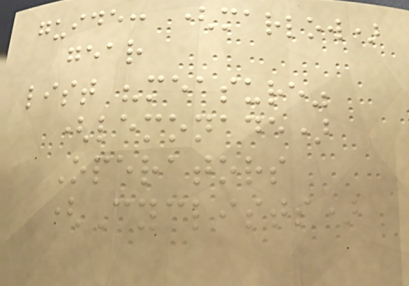guide: (marlow)
gear
list "measure"
(lemonade)
Operators
(Cyclists)
